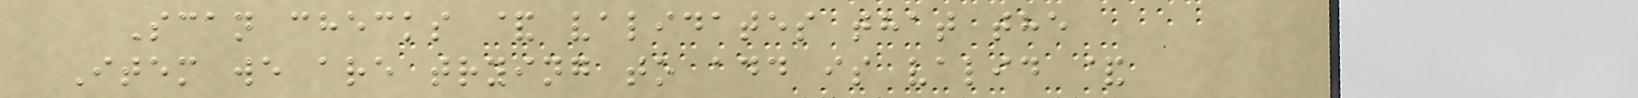Scan checks & validates that the
Item we are trying to add is valid &
